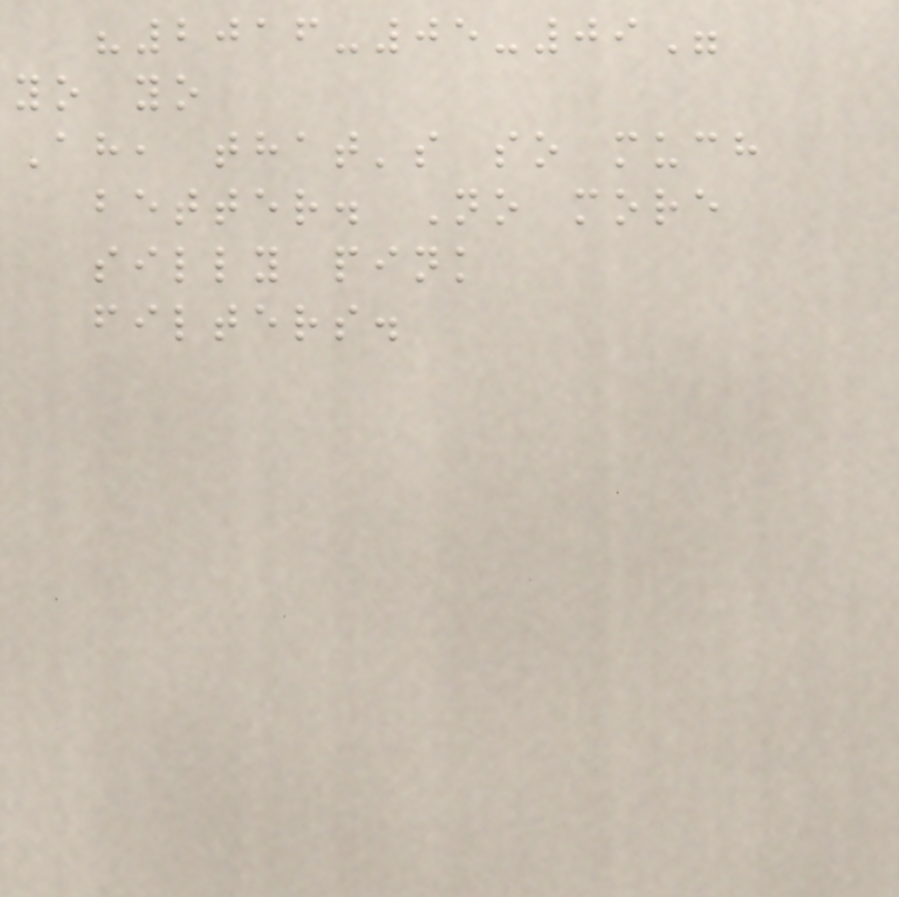"2016-05-09"
yo yo
Ah, that's so much
better. No more
silly pink
filters.
